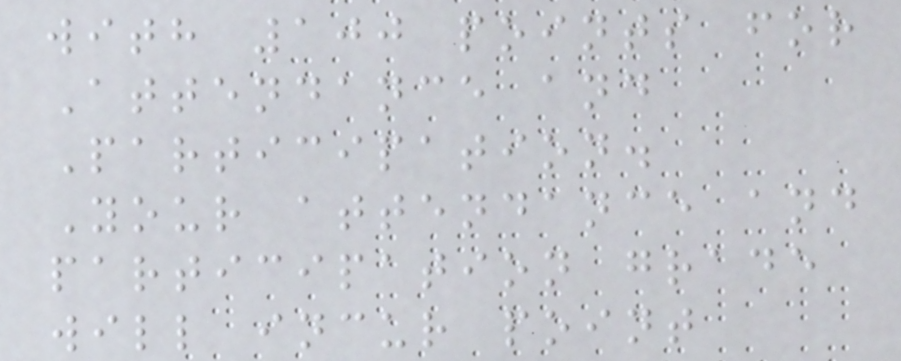with 100 points for
Attendance and
Participation.
Your attendance and
participation grade
will incur point
